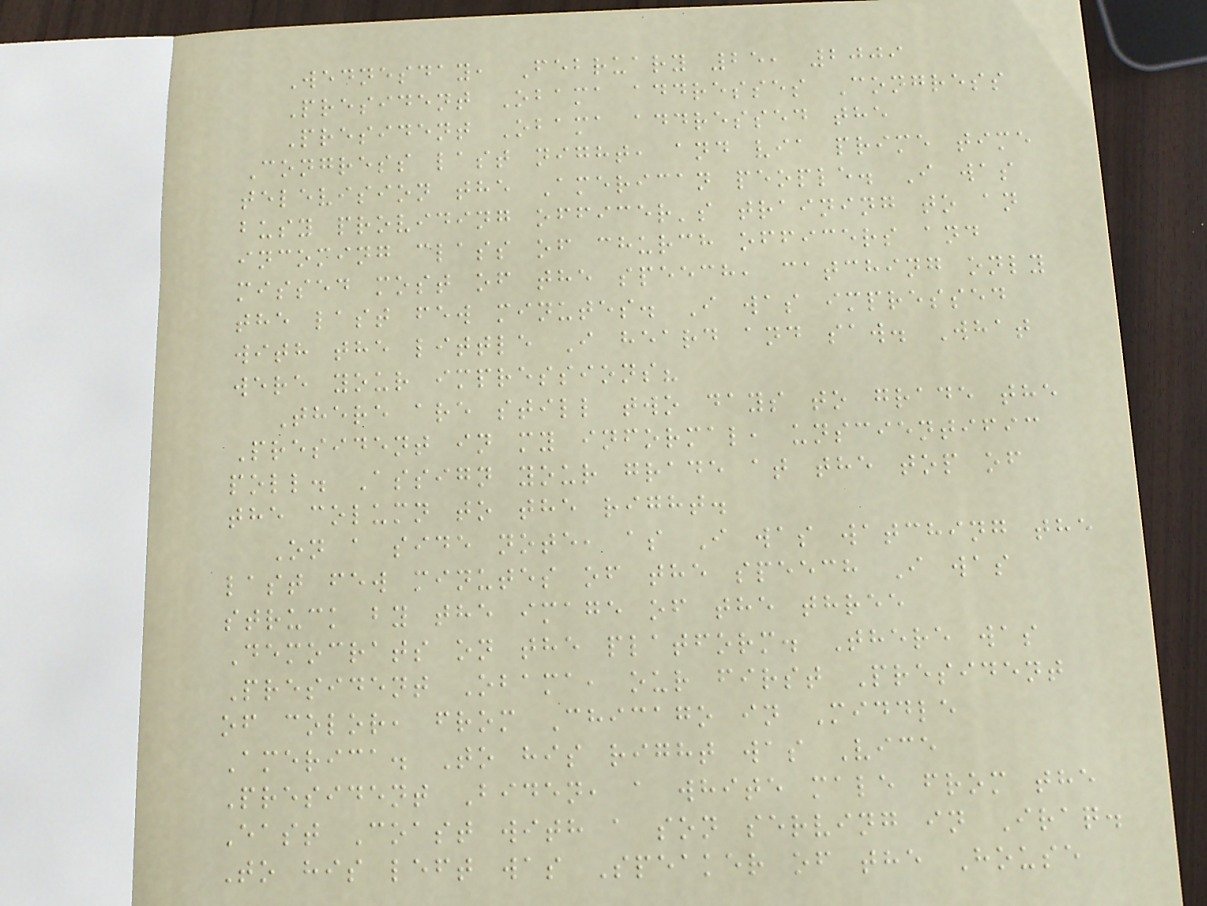Wednesday, February 25, 2009
President Obama addresses Congress
President Obama addressed the
Congress last night, and via prime time
television the American people. I was
busy providing officer's training to an
incoming class of church officers and
missed most of the speech, catching only
the last few minutes. I was impressed
with the little I heard and saw. What
were your impressions?
There are still two days to grade the
President in my informal, unscientific
poll. Assign your grade at the top of
the column to the right.
On a side note, as I was watching the
last few minutes of the speech I was
struck by the image of the three
Democrats on the platform. There was
President Obama, our first President
of color, from Chicago in Middle
America. To his right was Vice
President Biden, a white male from the
East Coast with a son serving in Iraq.
To his left was Speaker of the House
